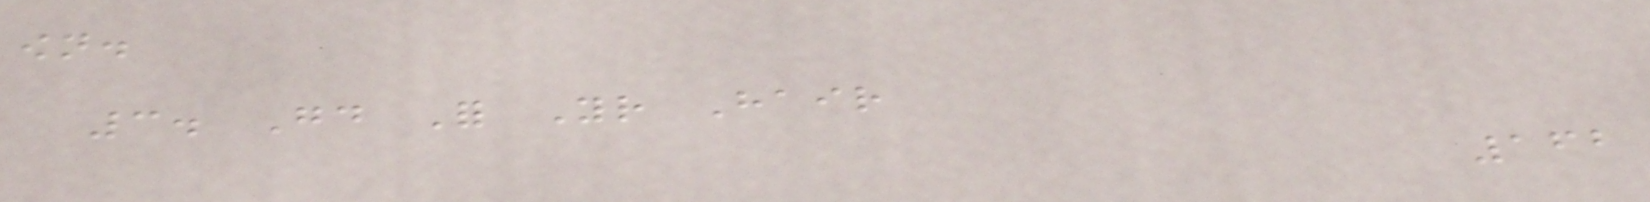own.
3. Good For Your Hair
162
